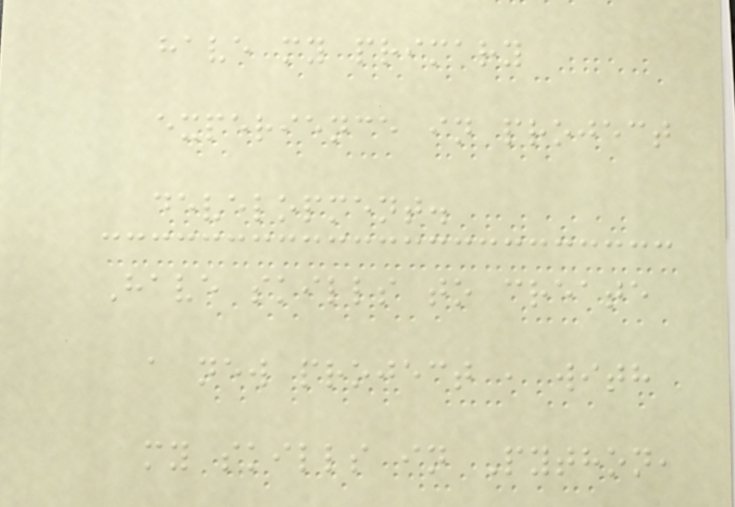have my primary
experience in project
development.
Have skills to create
a new project , with
my skills in Python,
